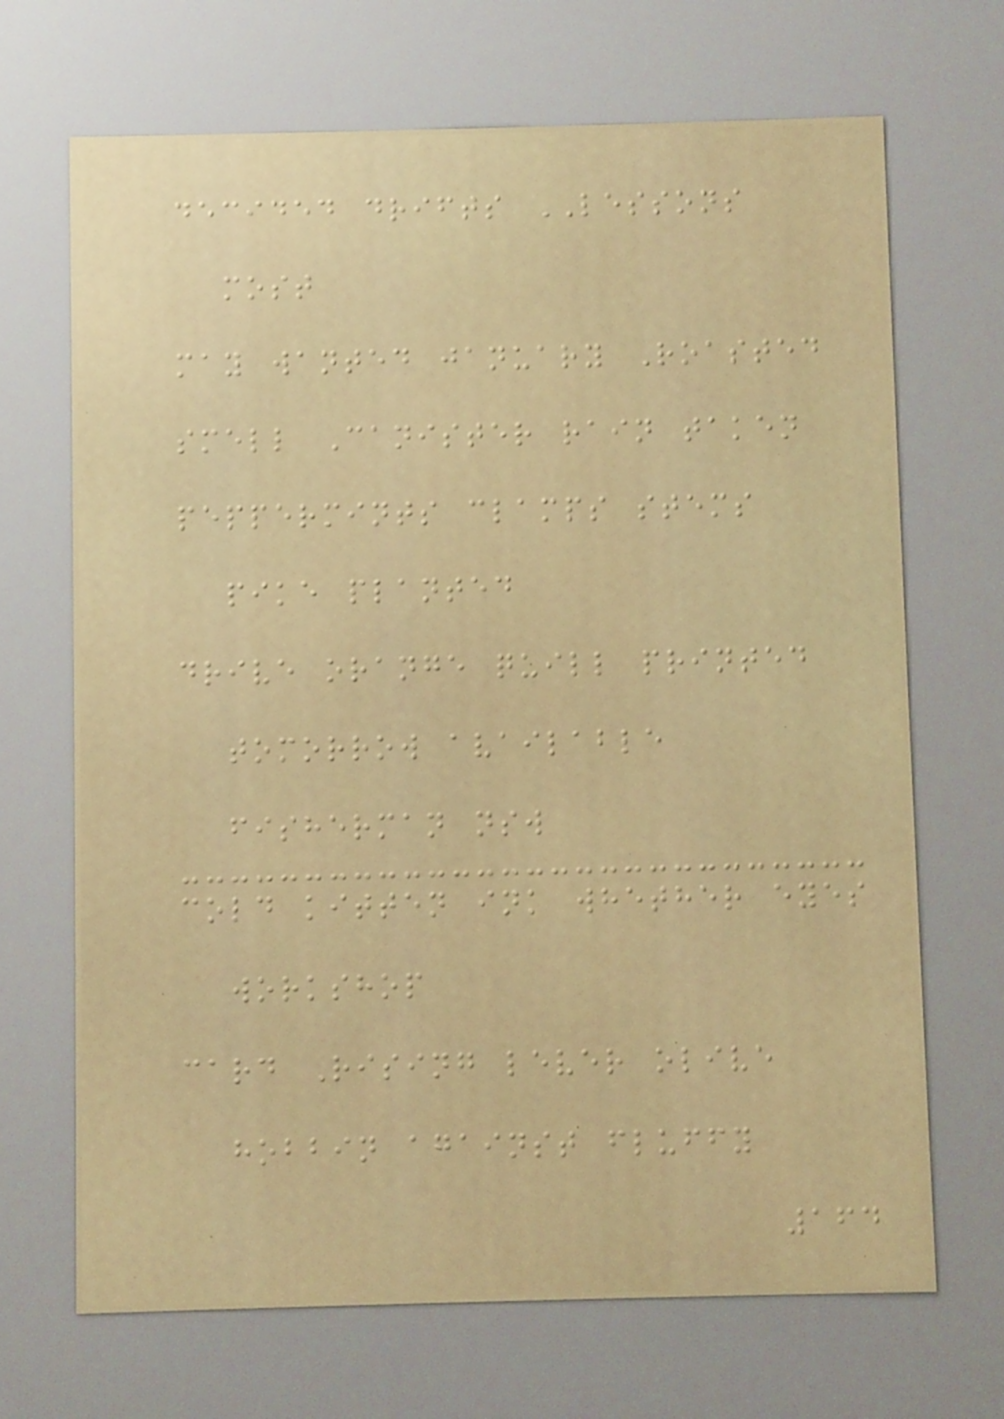decided drifts LESSONS
most
may wanted january Roasted
smell Canister rain taken
peppermints clamps stems
pike planted
drive orange quill printed
tomorrow available
fisherman nsw
cold kitten ink whether eyes
workshop
card Rising lever olive
hobbin against fluffy
164
